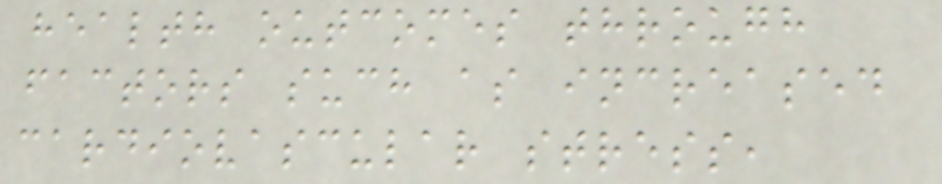health outcomes through
factors such as increased
cardiovascular stress,
